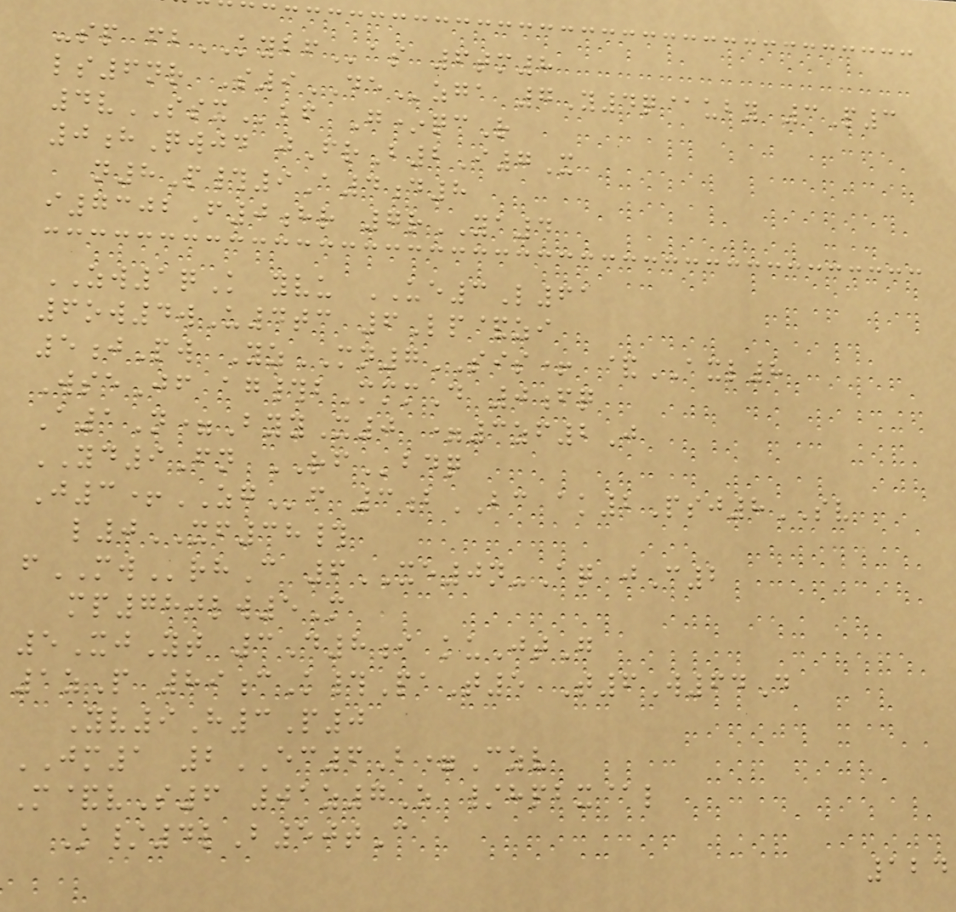-sp fbKYBFas 6tm8
ls6nr S9DEzga 7Y4q@uby 3P3
4vSSXbf G*qcR
0hQwjd jFrB2I7X
n8P#9A4d8
i7302F0hr 7rYA4
ZW1qK yvu UE3L61
6ow4wU4tc 6Lp&zi
5jPw YzMN7SIS+ &AXL8
WseJf ag#bMmmD 0fq
A1N=ByyX0 =3zf2J
YD9Fn RFbdq
J3+ZGf 3bBC ak2Psj8SV
l0XF38#
fMWrhC 6XE0n-Aq jC2
mp780lw5M
5XjYt 3D8i kuJtG
1zP 89cK#PaT5 T6W64D
Yv9H3P0
JM1 2EC6B=Czv
M&vS6 01z7Z /hpbx@l
K/4lB50tC
124
